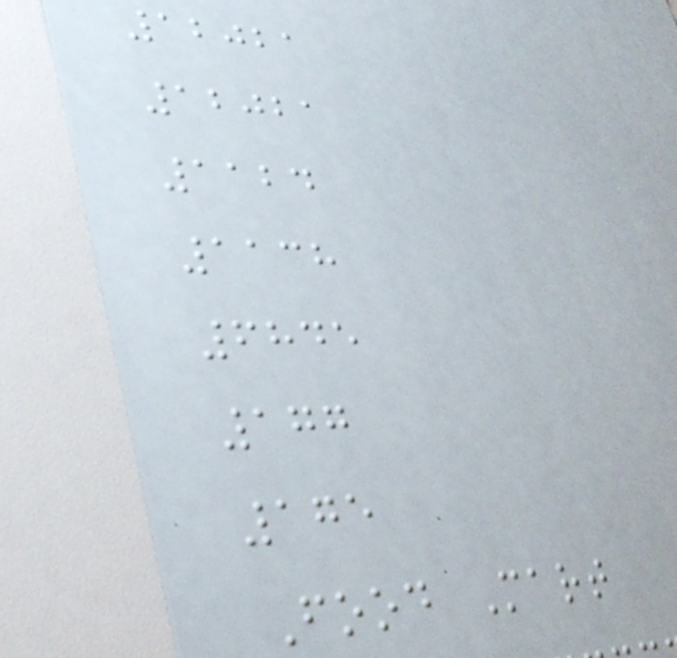12021
12021
1124
1138
6845
177
175
Food Mart
